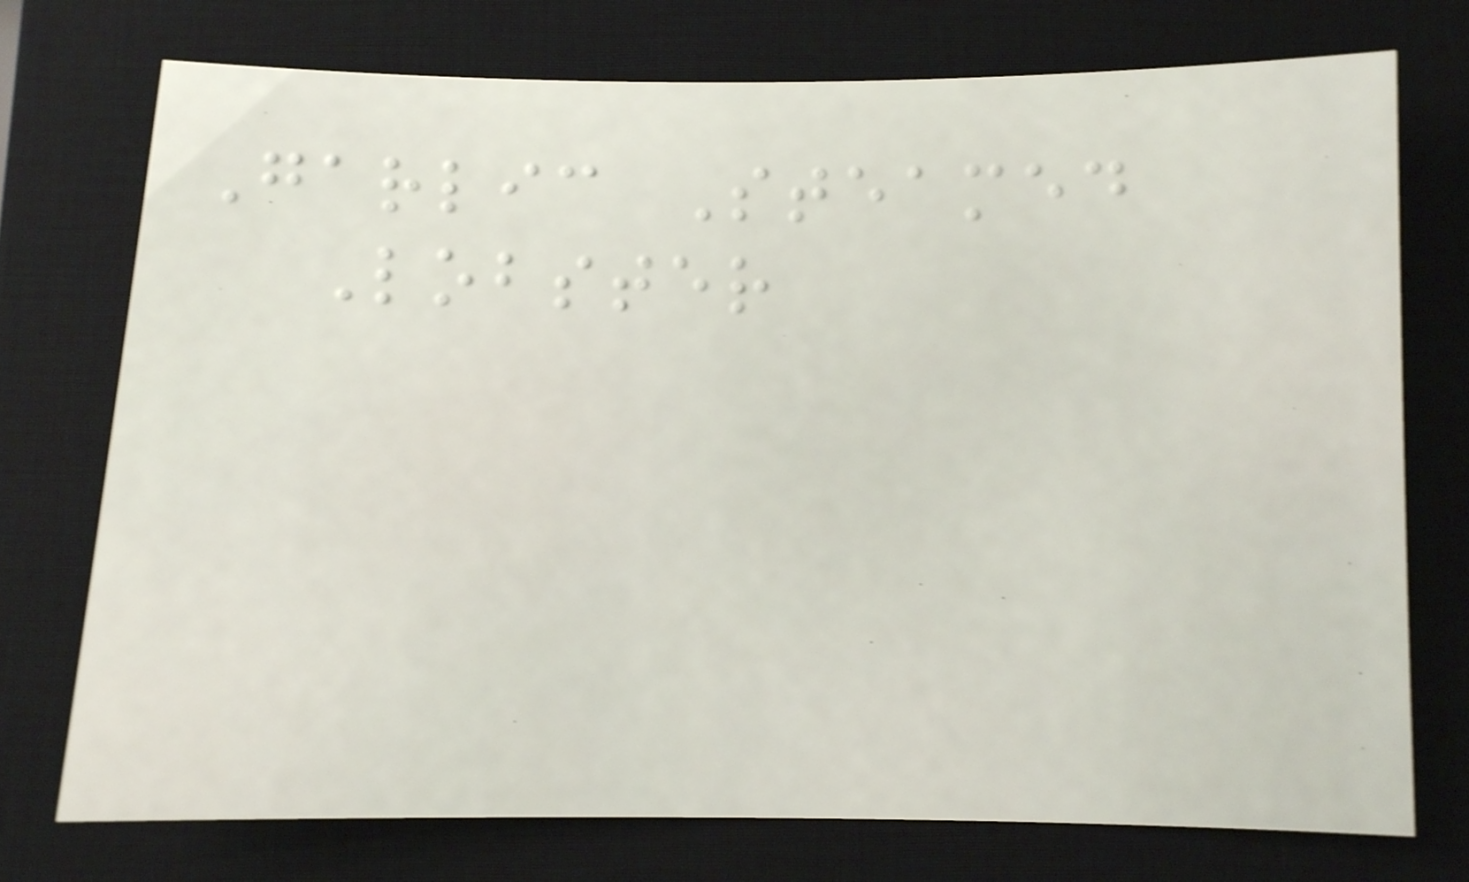Garlic Steamed
Lobster
